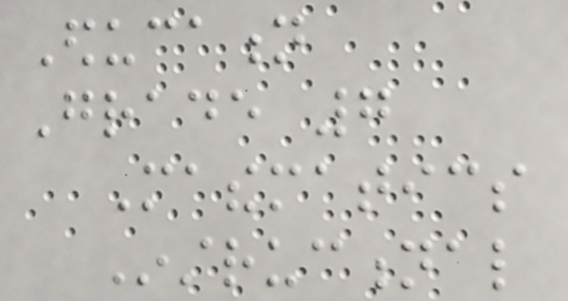Education
Grade 7
Mathematics
Instructional
